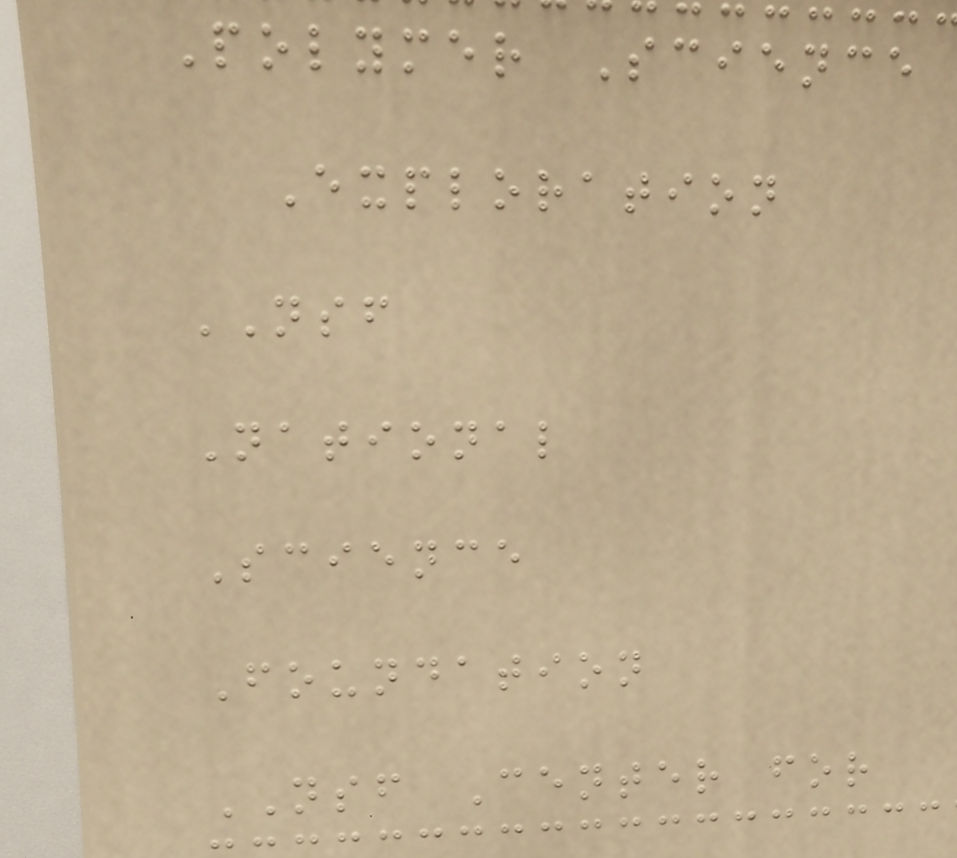Polymer Science
Exploration
NSF
National
Science
Foundation
NSF Center for
